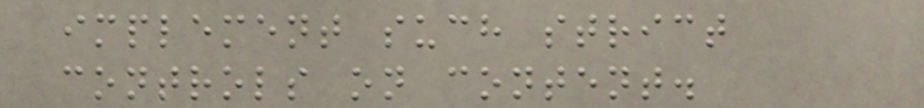implement such strict
controls on content.
